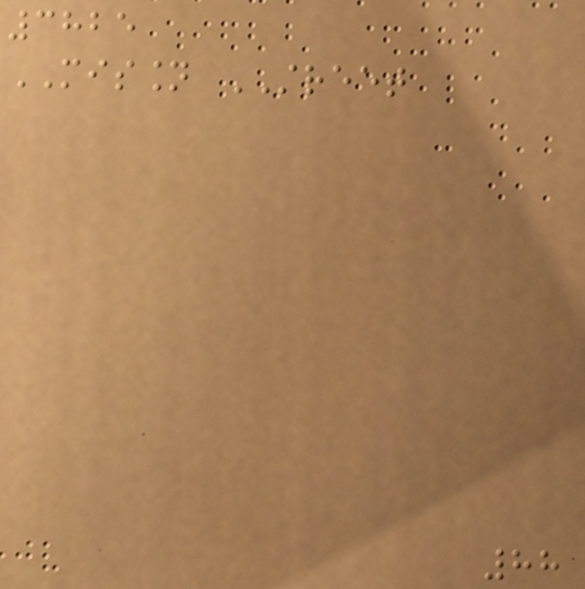3825
MISSION STREET
88
